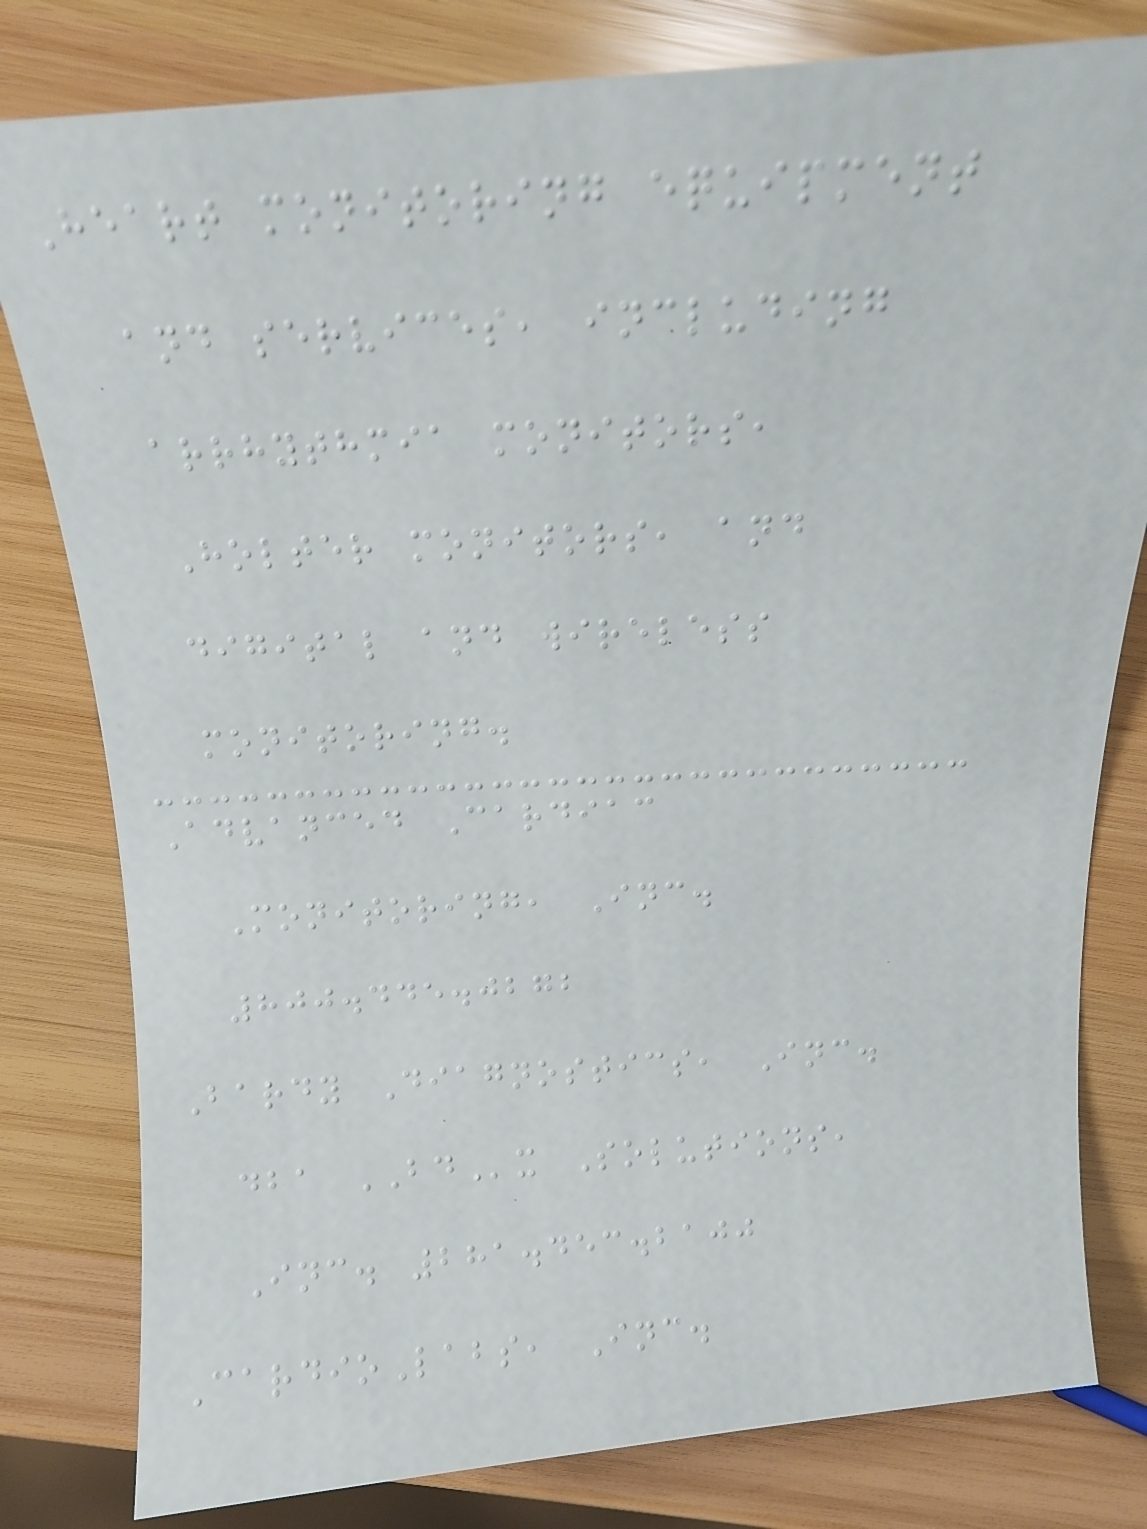Heart monitoring equipment
and services, including
arrhythmia monitors,
Holter monitors, and
digital and wireless
monitoring.
Advanced Cardiac
Monitoring, Inc.
800.445.0272
Bardy Diagnostics, Inc.
dba BDx Solutions,
Inc. 281.453.2100
CardioLabs, Inc.
